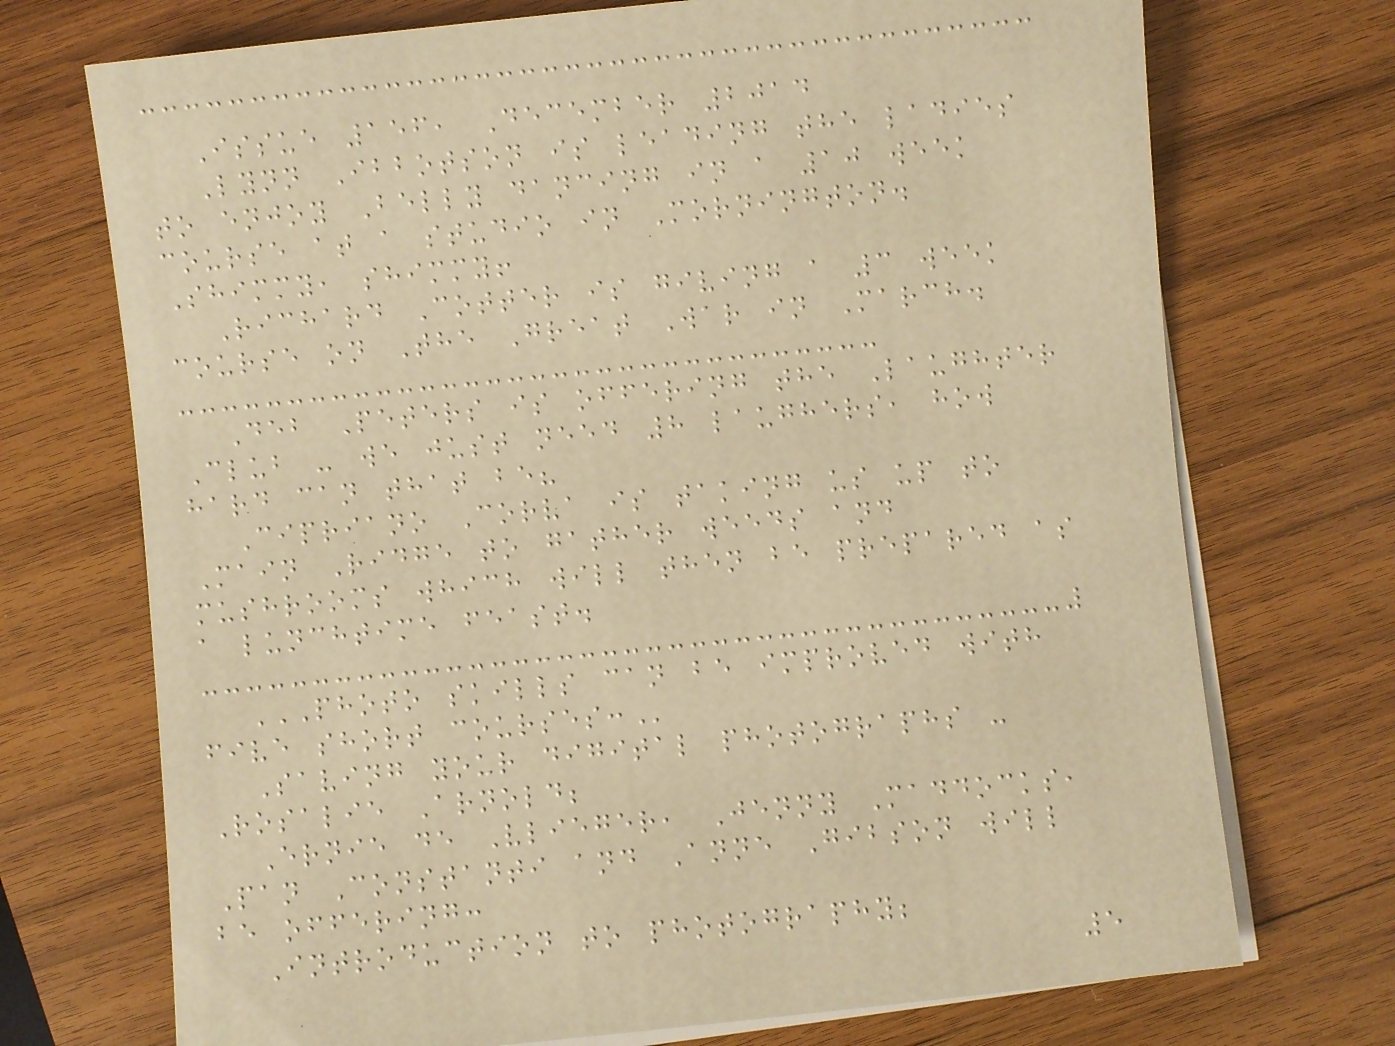Issue 156, December 2014
Lynn Ibbotson is leading the ladies
to enjoy Belly dancing in a 10 week
course at a studio in Mornington.
Shimmy, shimmy!
Richard Cotter is giving a 3 week
course on The Great War in March.
Deb Peters is offering the Laughter
Club - we just need 8 laughers, how
hard can that be?
Cipriano Corva is taking us up to
Main Ridge to gather weeds and
mushrooms which will then be prepared as
a lunchtime feast.
PHOTO SKILLS CAN BE IMPROVED WITH
FIVE SHORT COURSES:
Saving your digital photographs -
Rosalie Arnold;
Ernie de Vlieger, Jenny Maddocks,
Pan Constanti and Anne Gibson will
be offering:
Introduction to photography;
5
